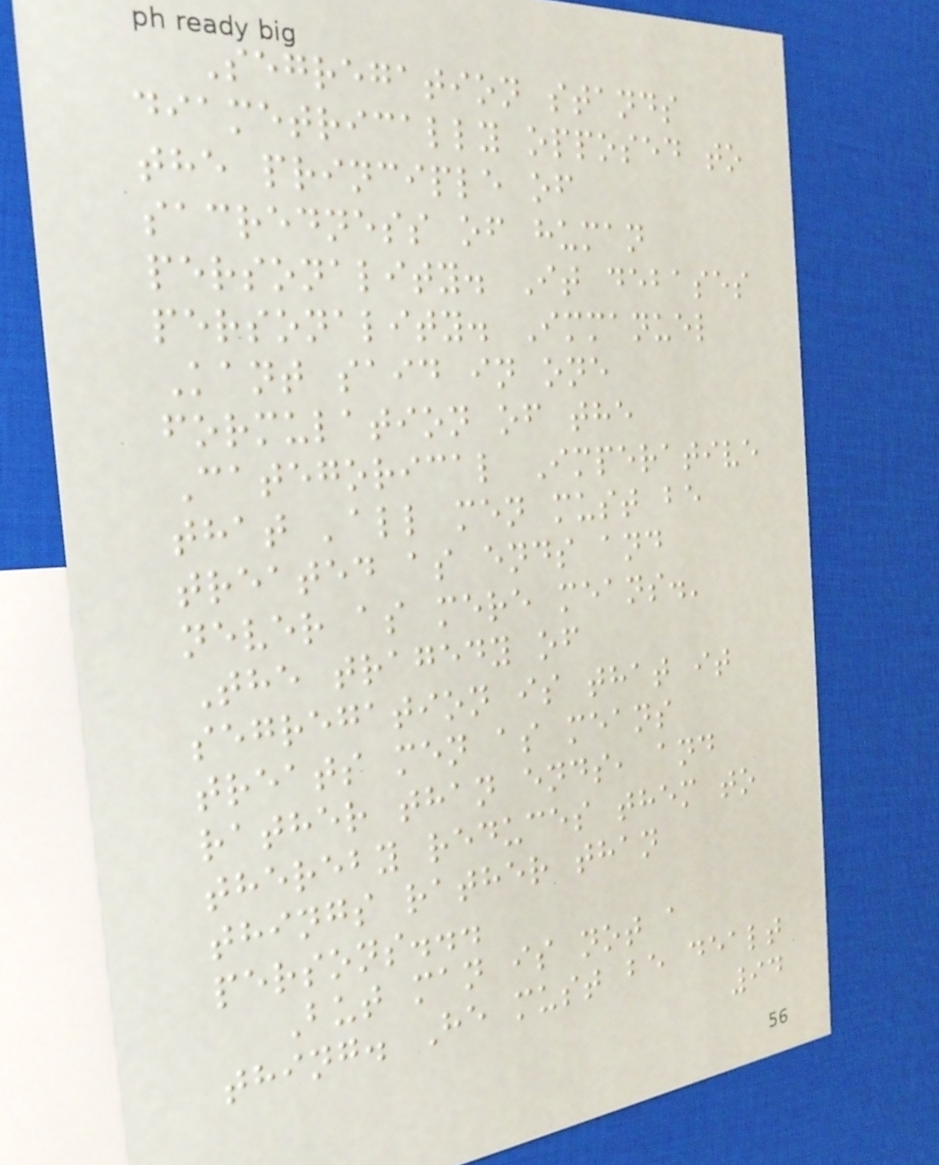Segregation stands
diametrically opposed to
the principle of
sacredness of human
personality. It debases
personality. Immanuel
Kant said in one
formulation of the
Categorical Imperative
that 'all men must be
treated as ends and
never as mere means.'
The tragedy of
segregation is that it
treats men as means
rather than ends, and
thereby reduces them to
things rather than
persons...
But man is not a
thing. He must be dealt
94
